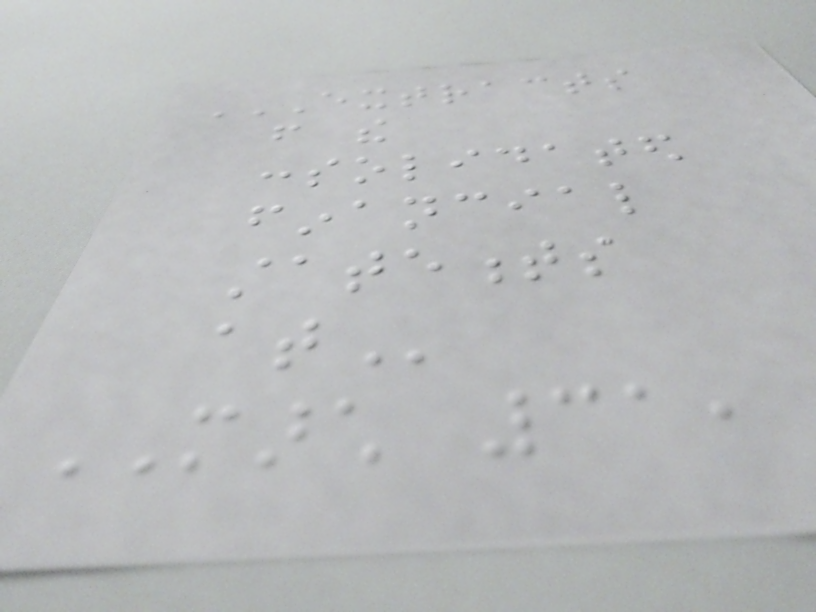EXTRACTS
FROM THE
CONSOLIDATED
FINANCIAL
STATEMENTS
AT
MARCH 31,
